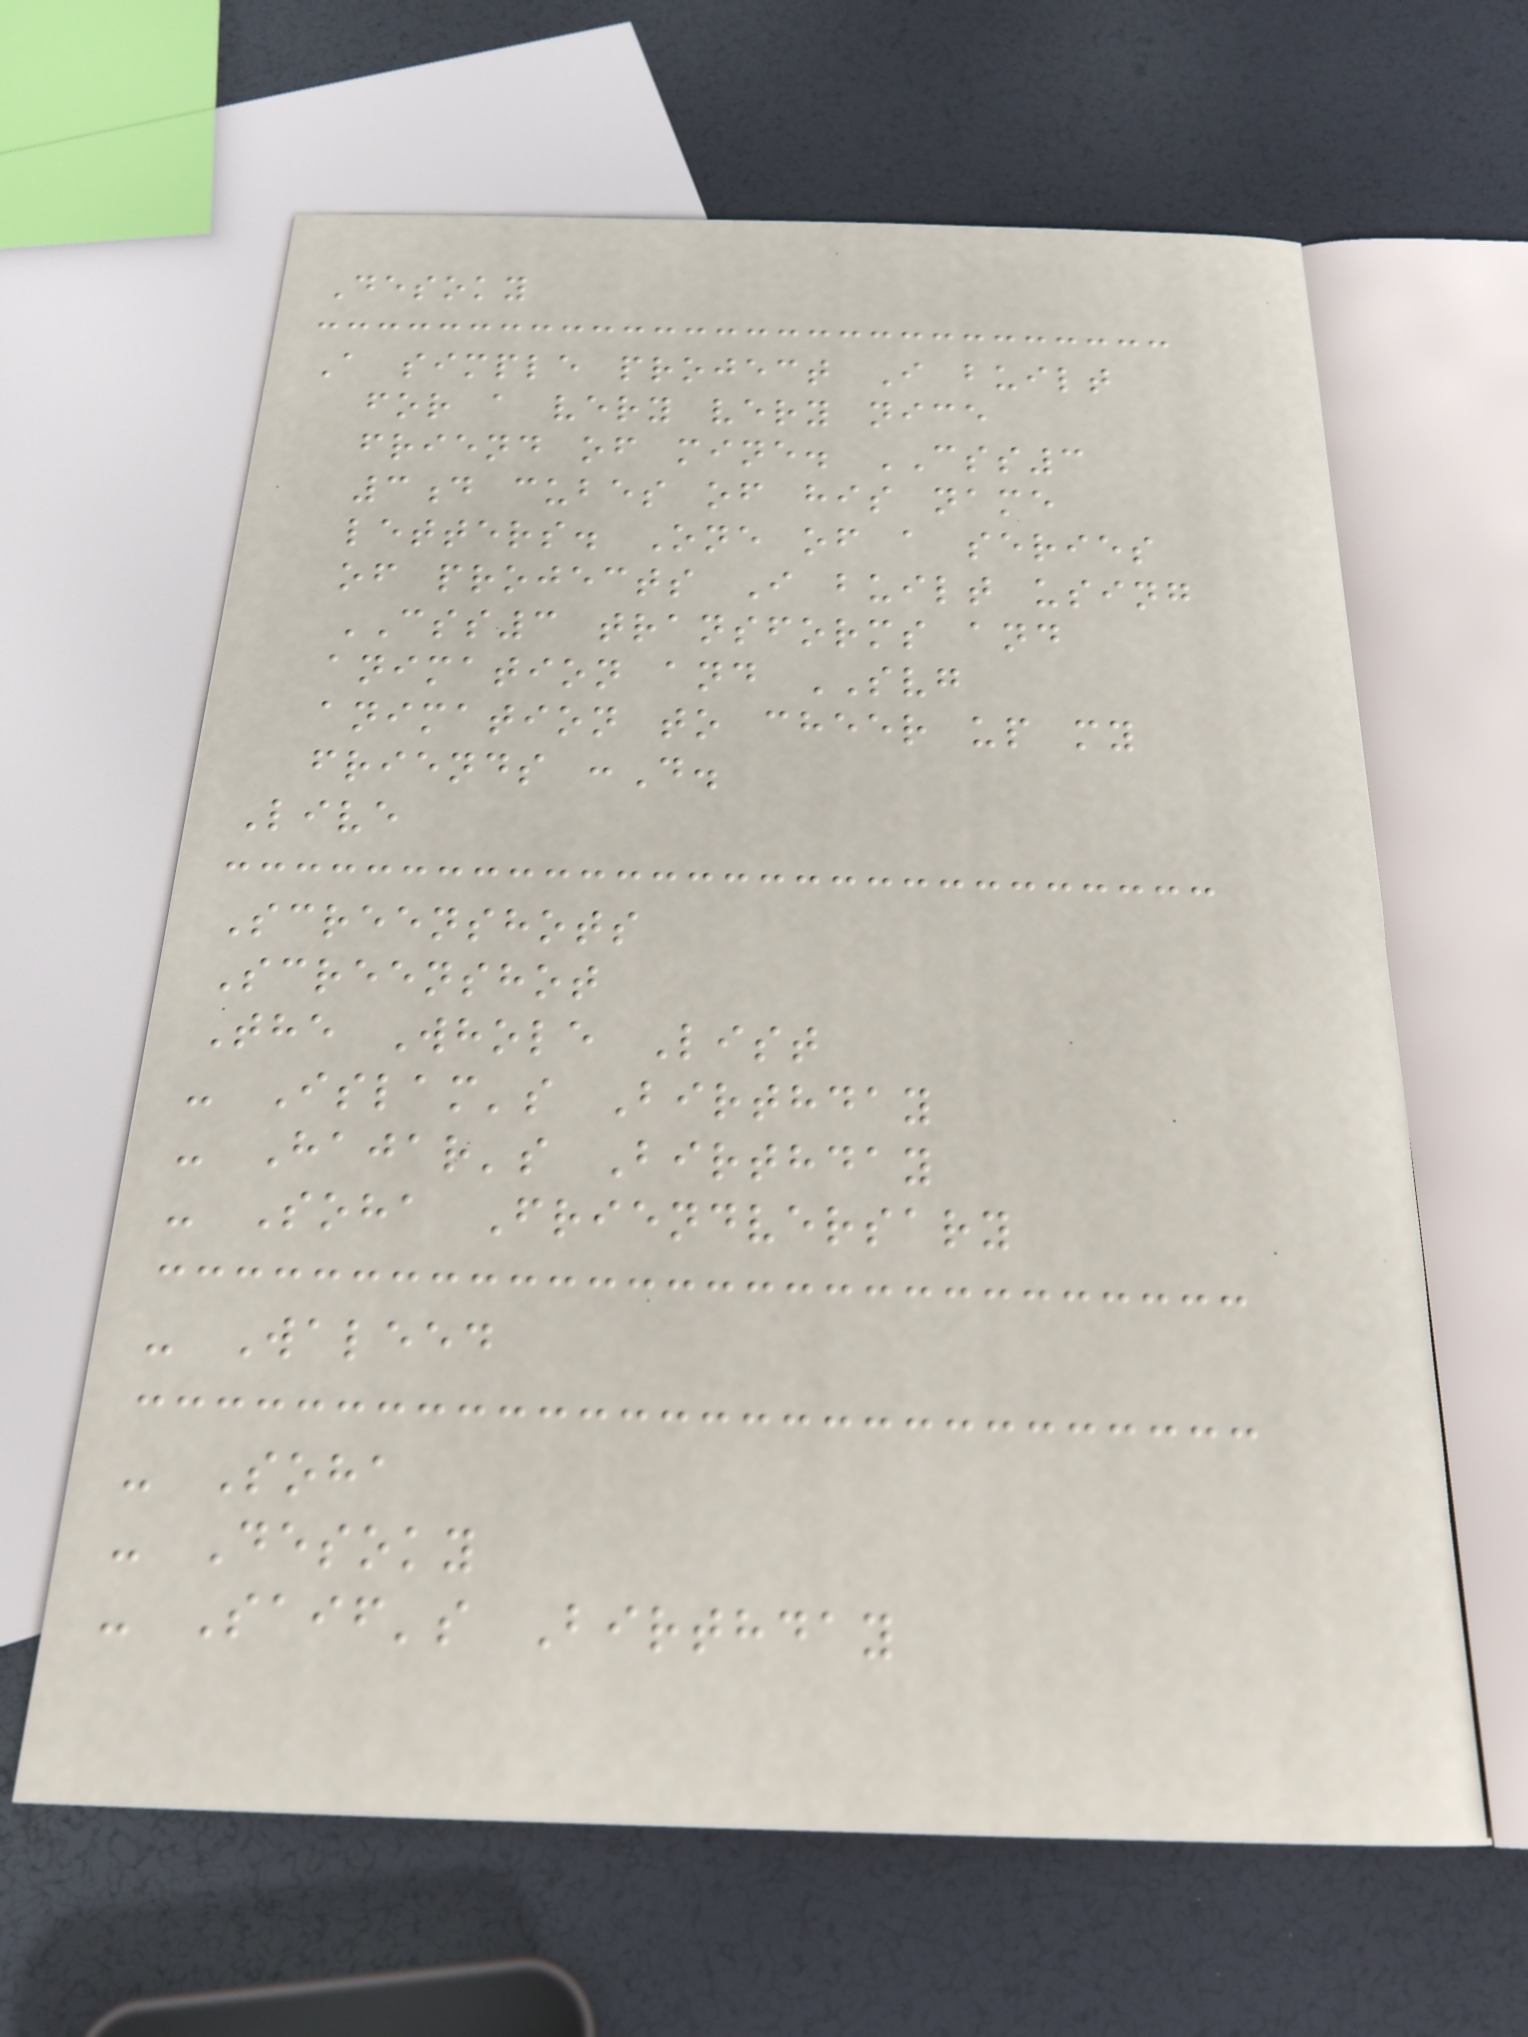Desoky
A simple project I built
for a very very nice
friend of mine. CSS3
3d cubes of his name
letters. One of a series
of projects I built using
CSS3 transforms and
animation and SVG
animation to cheer up my
friends :D.
Live
Screenshots
Screenshot
The Whole List
- Islam's Birthday
- Hajar's Birthday
- Soha Friendversary
- Waleed
- Soha
- Desoky
- Saif's Birthday
